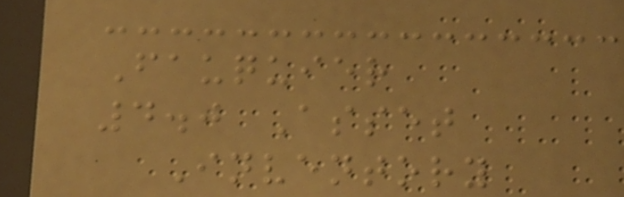Fauquier
4.0 Asset
Inventory
